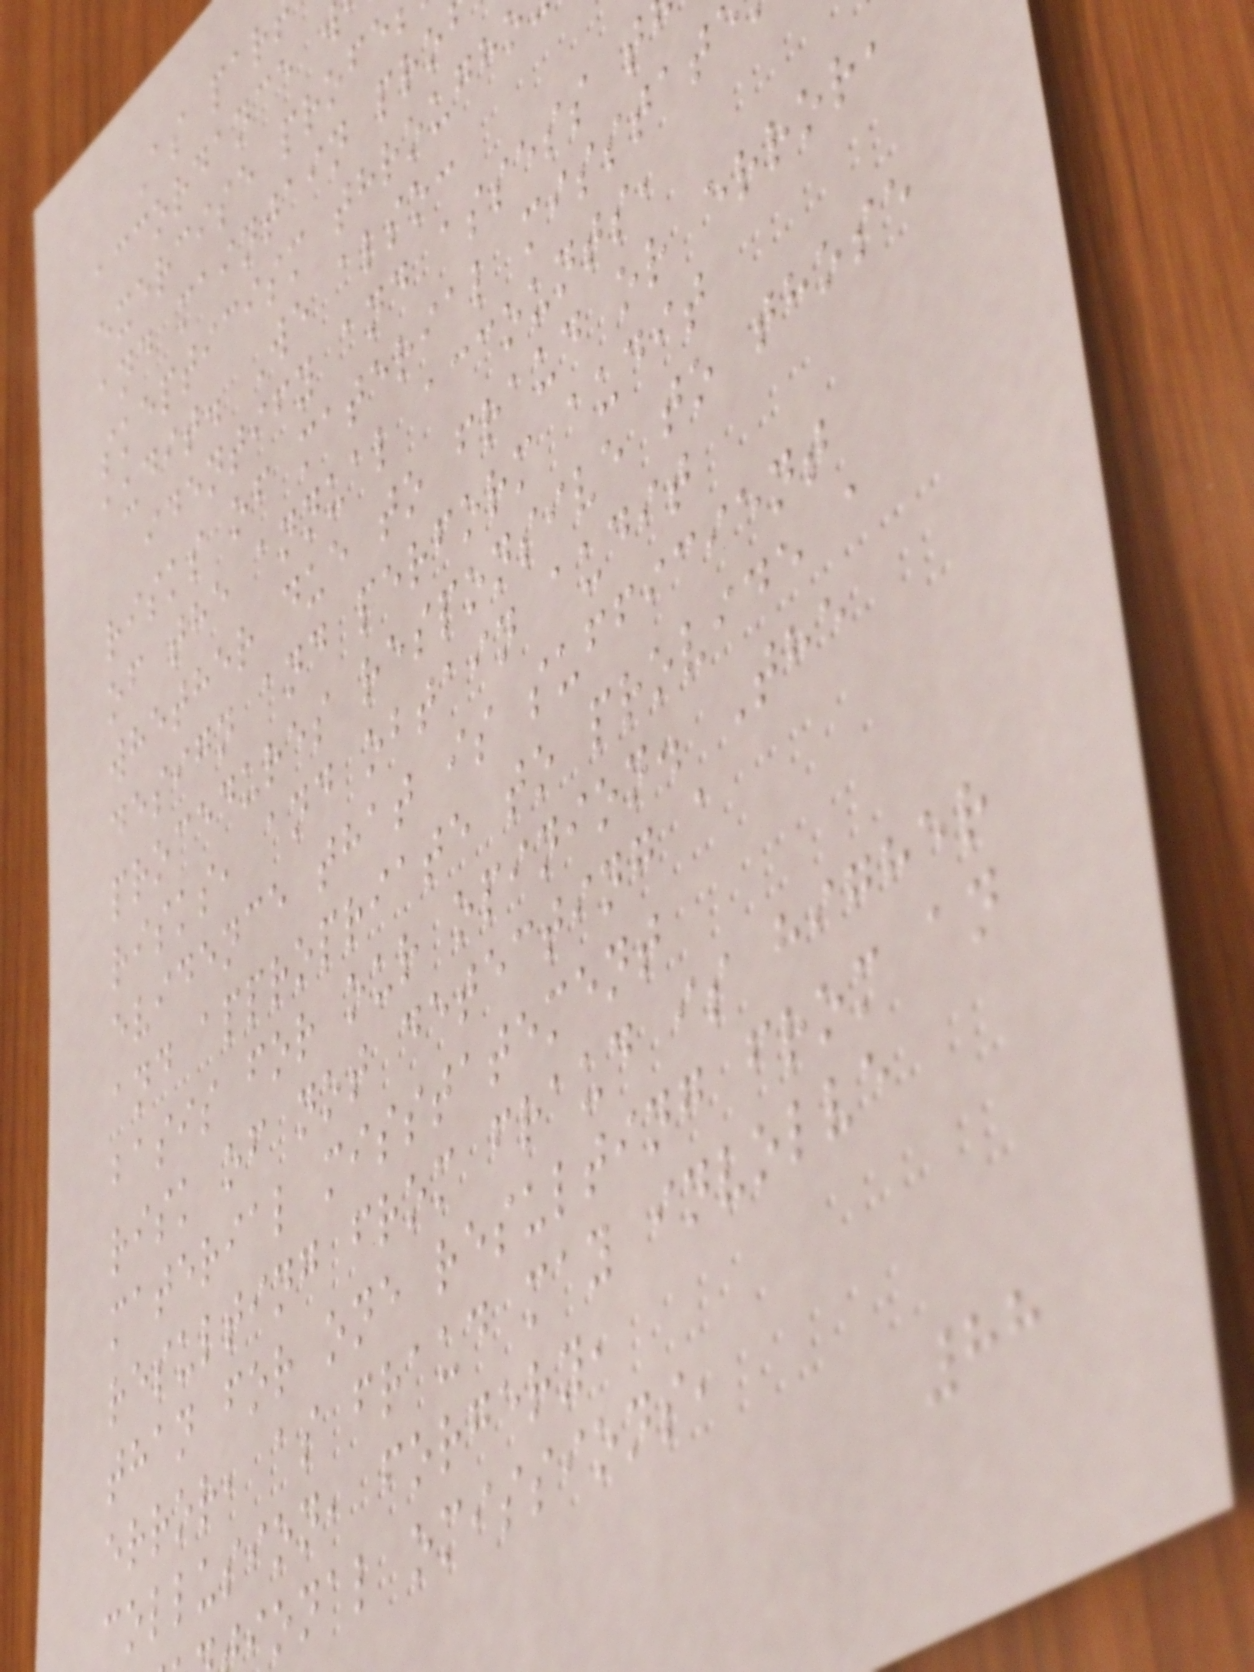As par
accordance w
exercise profe
and maintain pro
skepticism through
audit. We also:
identify and assess t
risks of material misstat
of the annual accounts,
whether due to fraud or error,
design and perform audit
procedures responsive to those
risks, and obtain audit
evidence that is sufficient
and appropriate to provide a
basis for our opinion. The
risk of not detecting a
material misstatement
resulting from fraud is higher
than for one resulting from an
error, as fraud may involve
collusion, forgery,
ional omissions,
88
